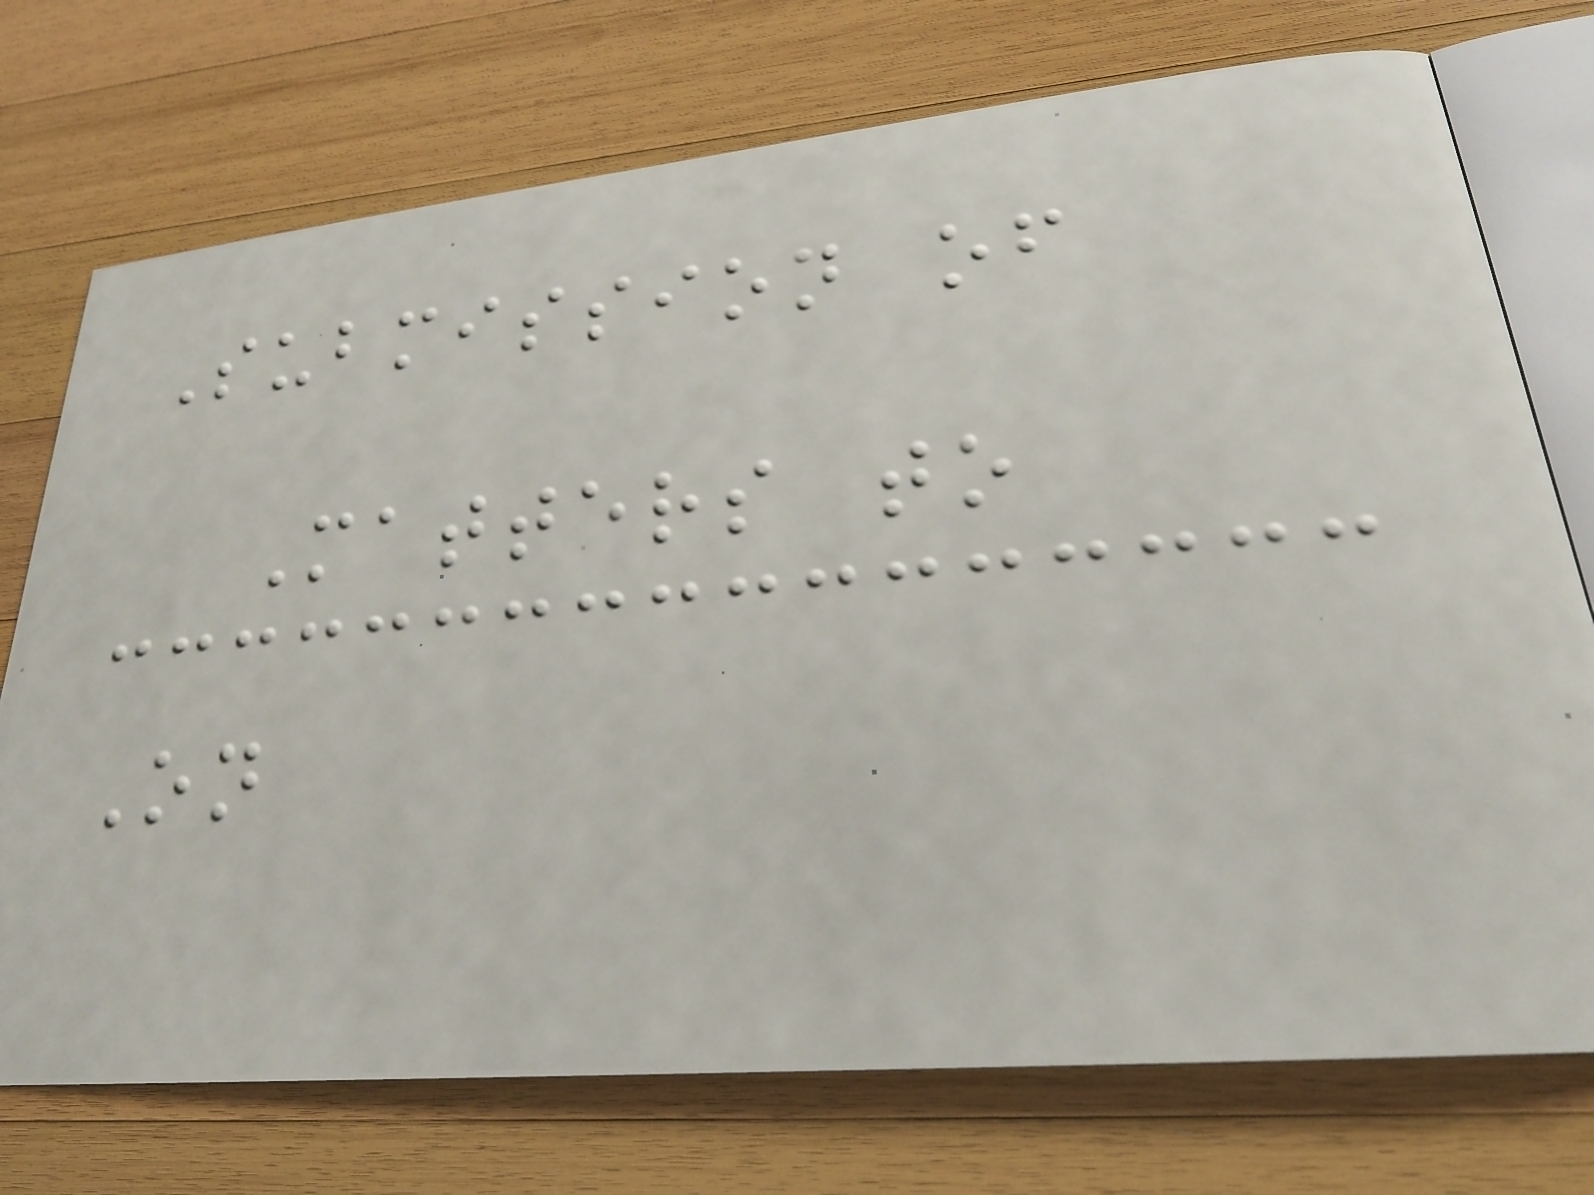Submission of
Matters to
On
